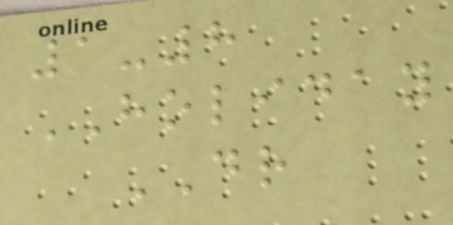1-8
HOLIDAY
DR
